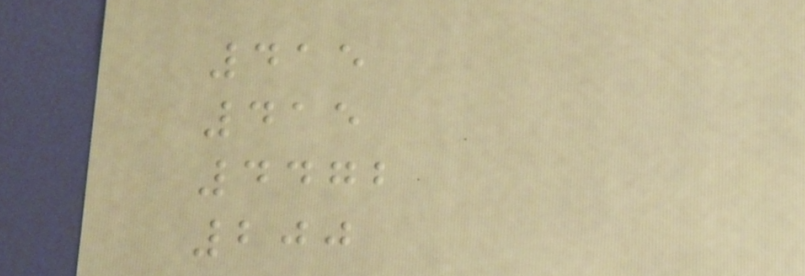415
415
4472
200
